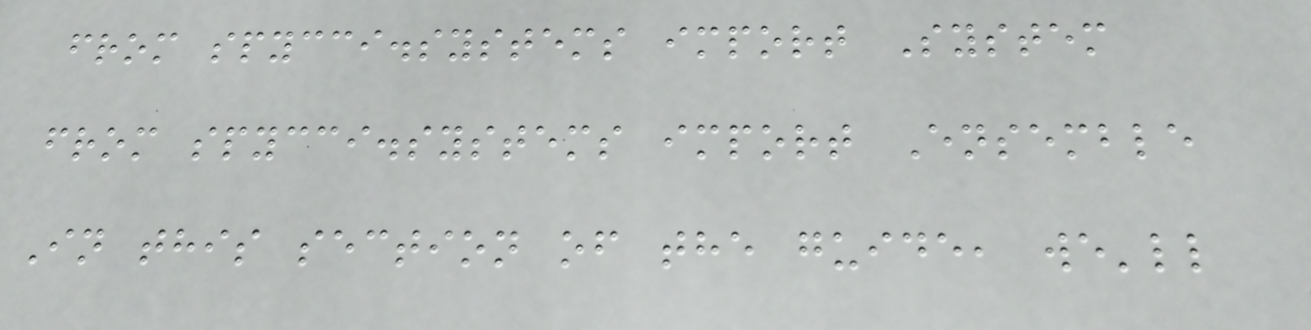from spycci.systems import System
from spycci.systems import Ensemble
In this section of the guide, we'll
